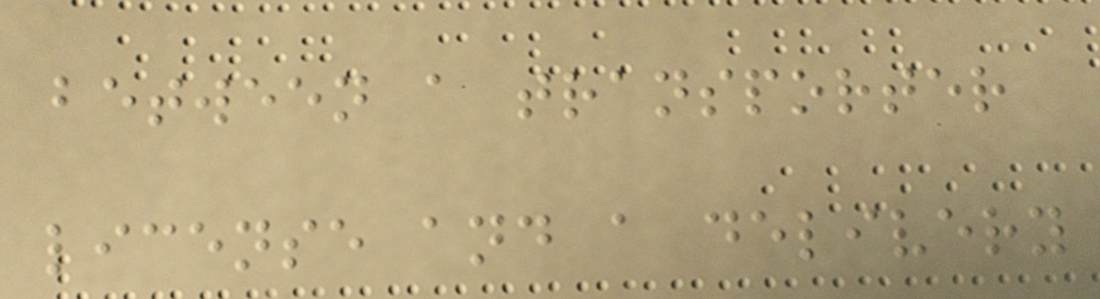between a transporter
license and a delivery
